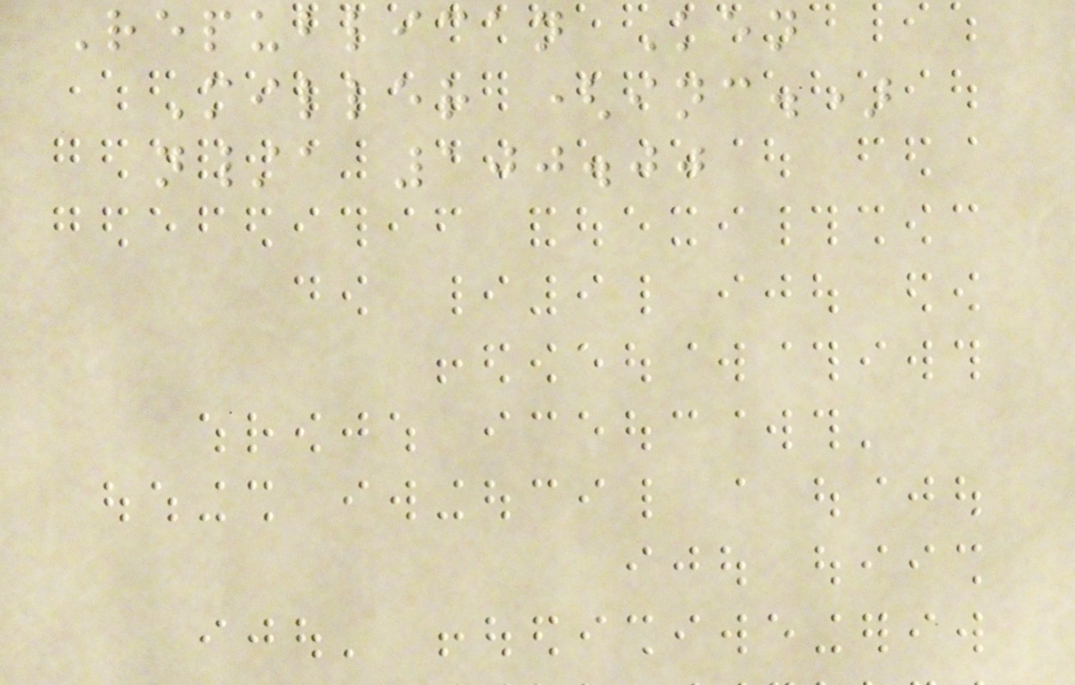Republican Ken
Miller (inc.)
n/a 100.00
